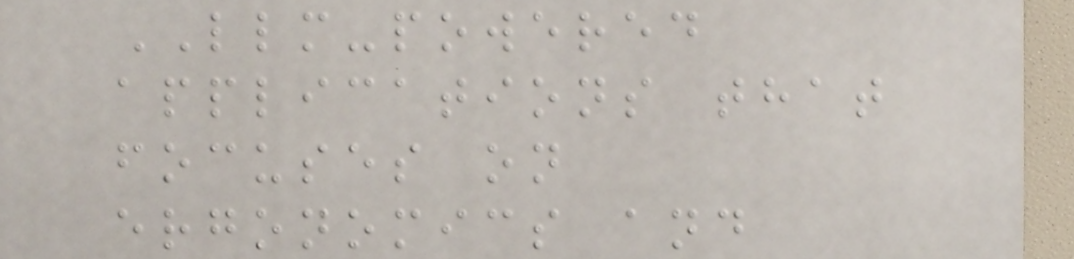LLM-powered
applications that
focuses on
ergonomics and
